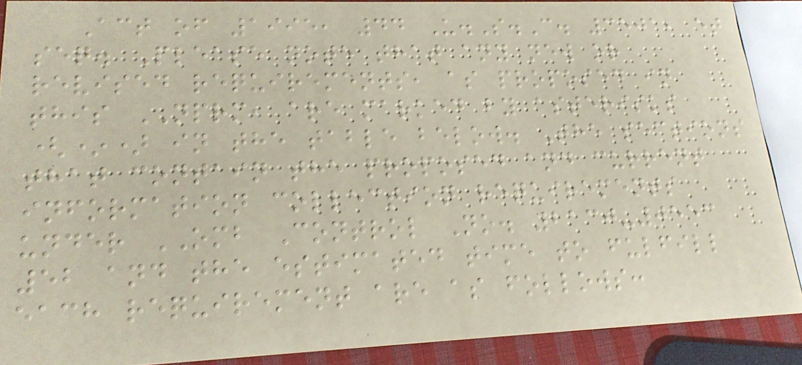Act of 1995, 44 U.S.C. 3501, et
seq. Please note that any new or
revised requirements, as proposed in
this NPRM, are marked by asterisks
(*) in the table below. The sections
that contain the proposed and current
information collection requirements
under OMB Control No. 2130-0553
52 and the estimated time to fulfill
each requirement are as follows:
